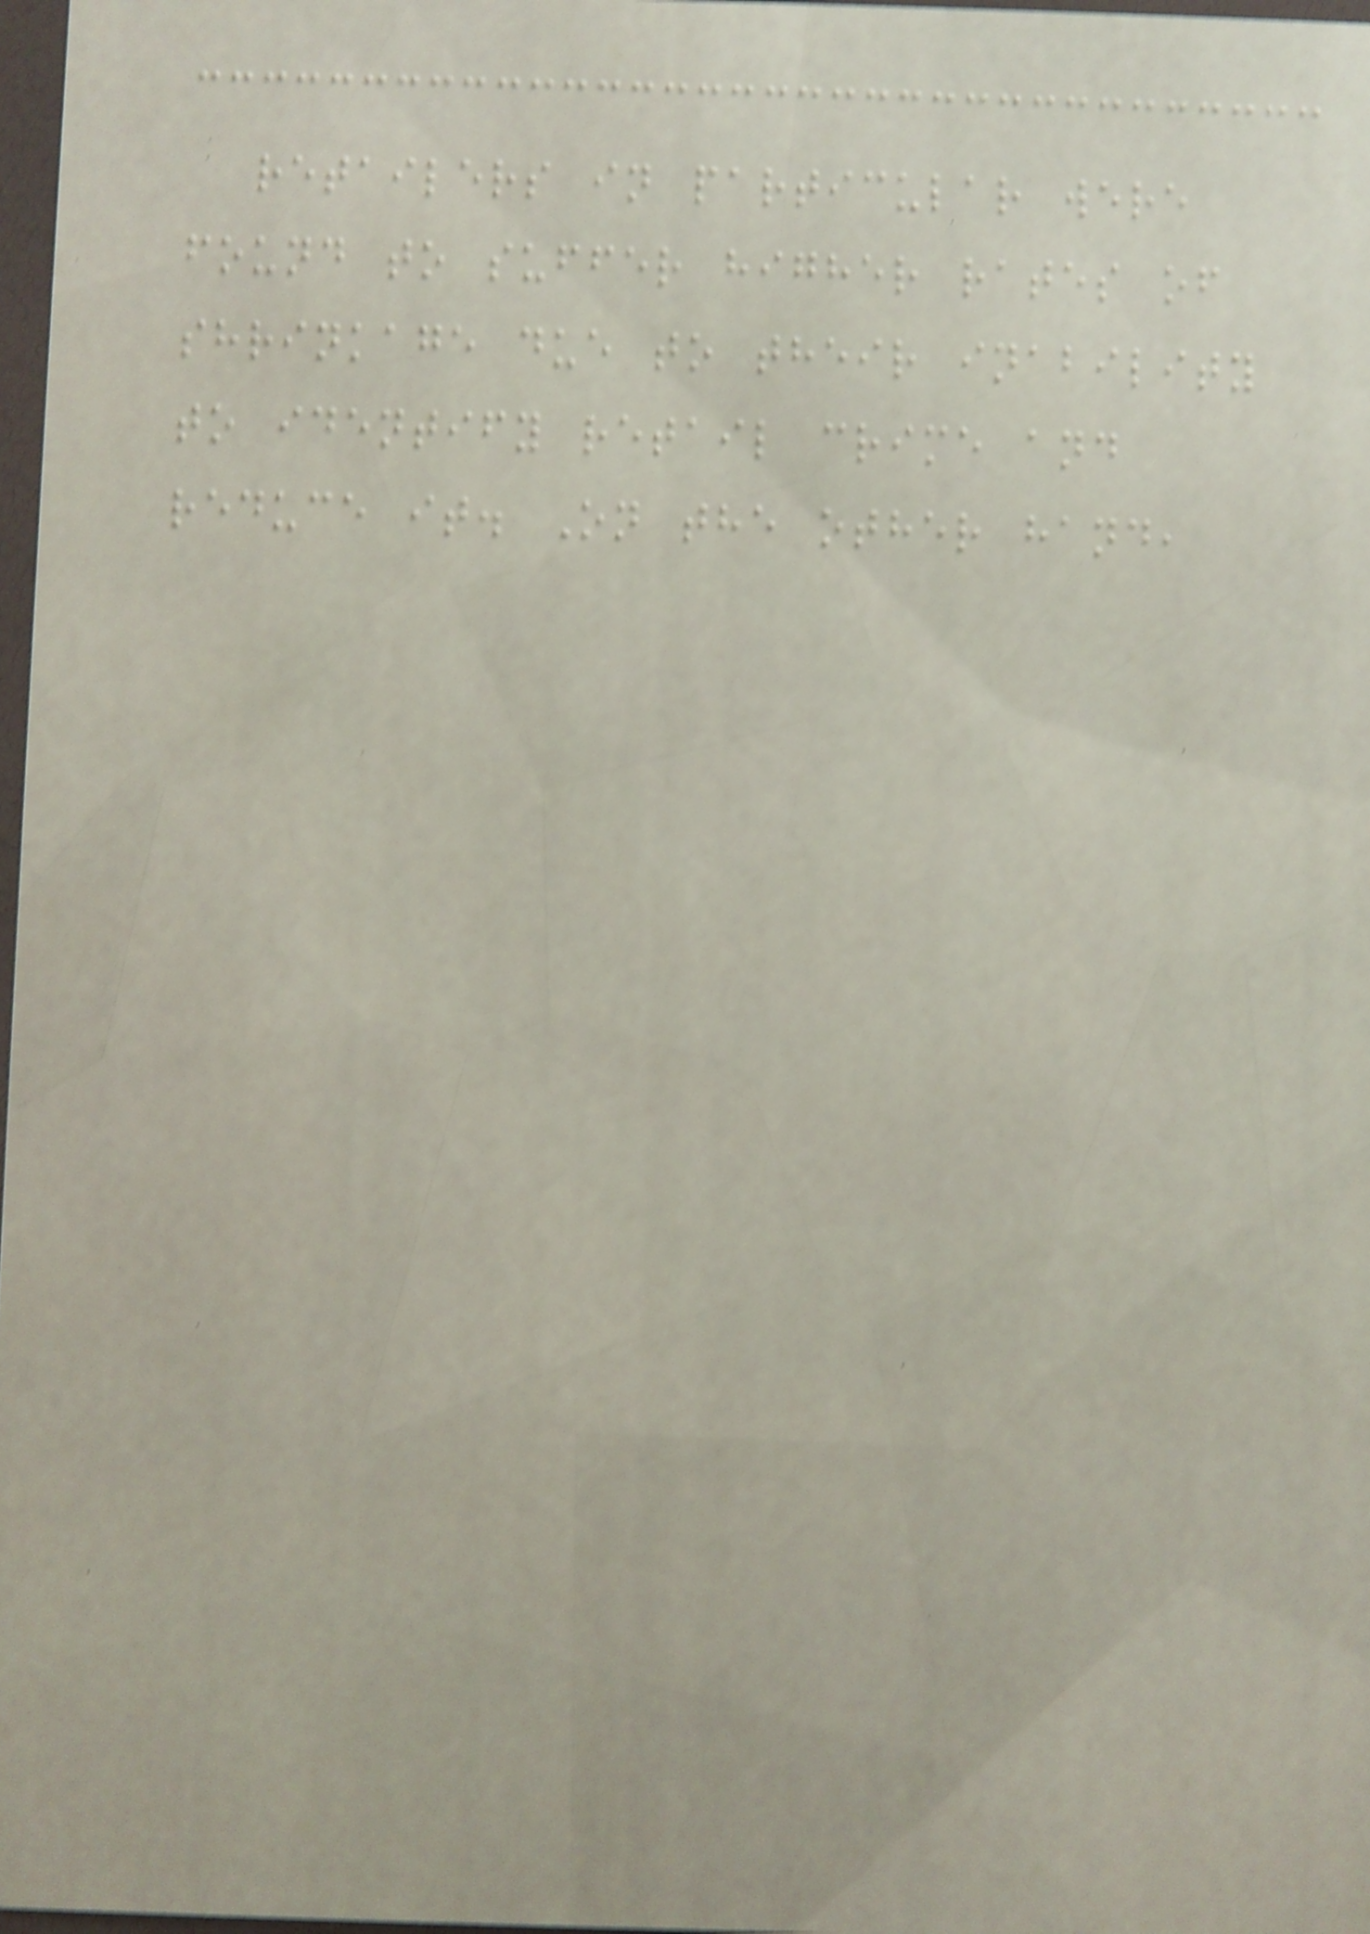retailers in particular were
found to suffer higher rates of
shrinkage due to their inability
to identify retail crime and
reduce it. On the other hand,
